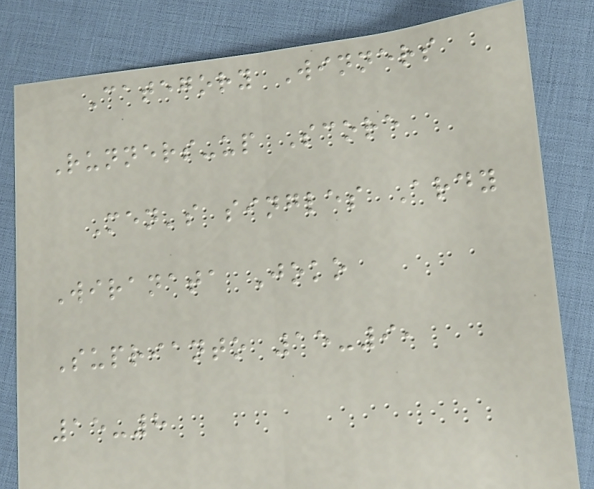Category Winners
Runners-up Score
Men's singles Ardy
Wiranata Joko
Suprianto 15-9,
15-8
